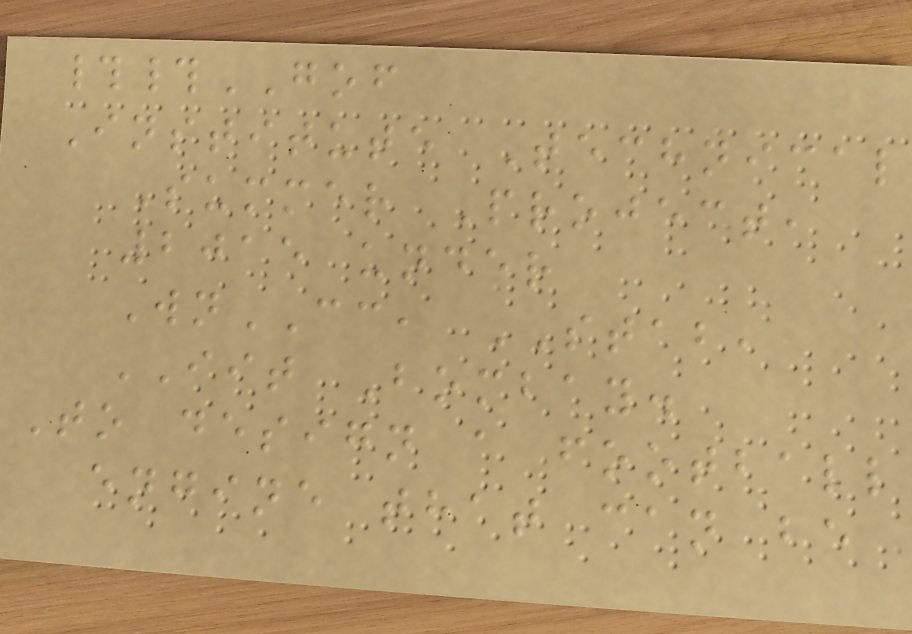##GOF
Institute Technical
Summer Project,
2015 under
WnCC, STAB,
IIT Bombay.
To design a football
engine that can be
